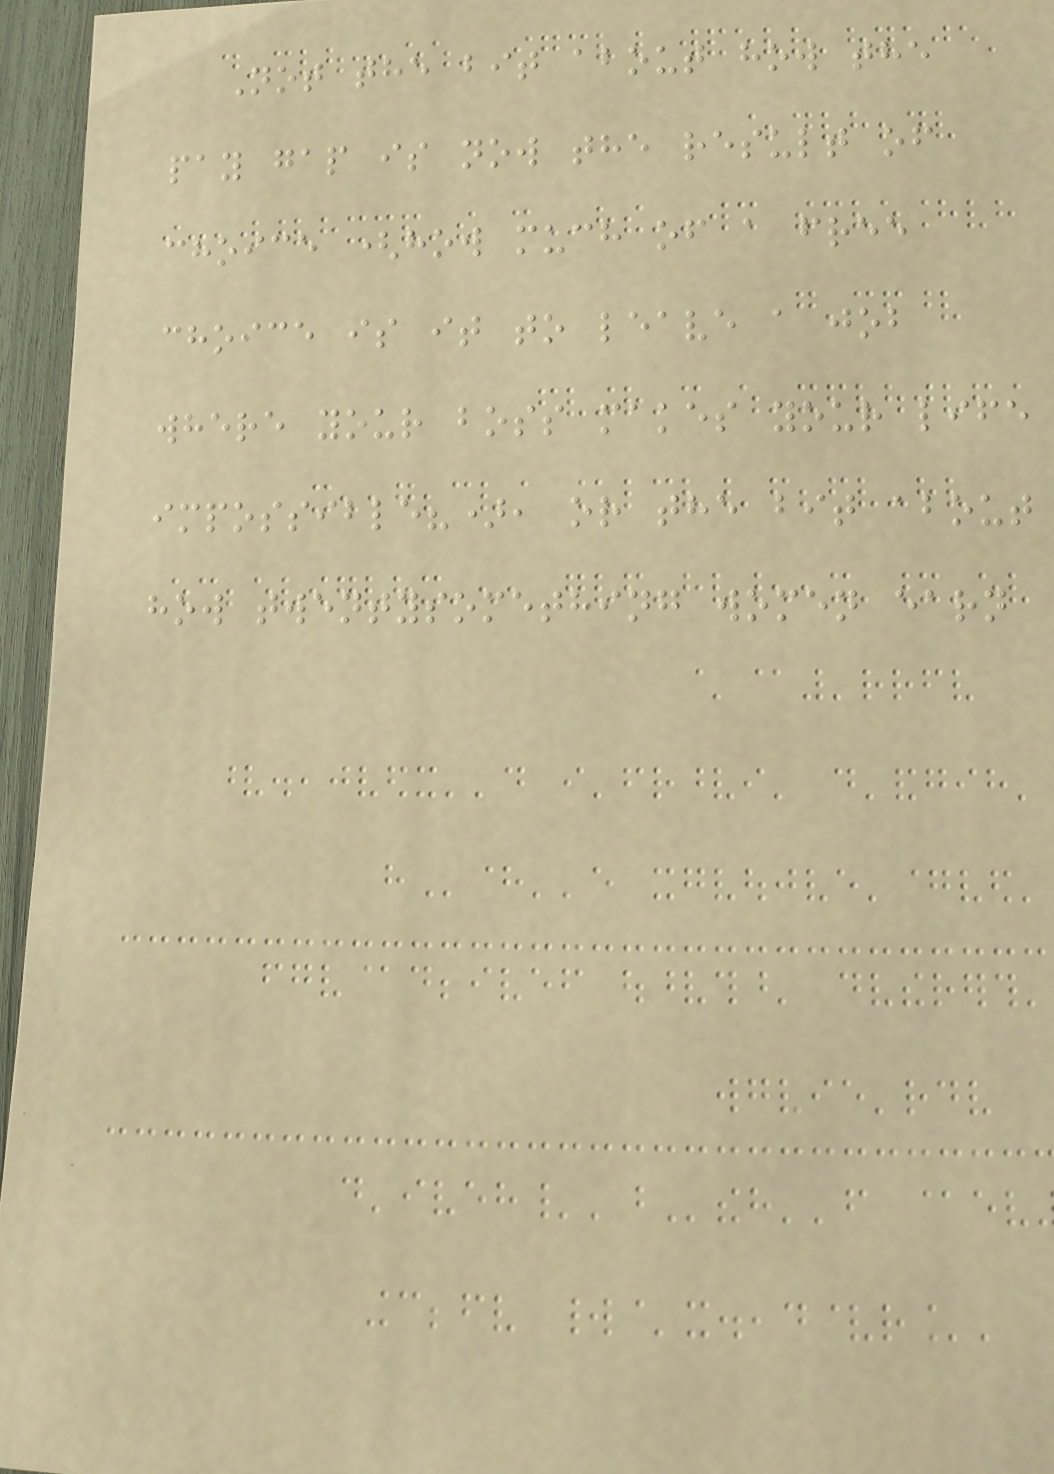Not the bit about how the
pay gap is now the result of
choice (how much of a free
choice is it to leave a job
where your boss makes your life
impossible?), or the bit about
how twentysomething women earn
